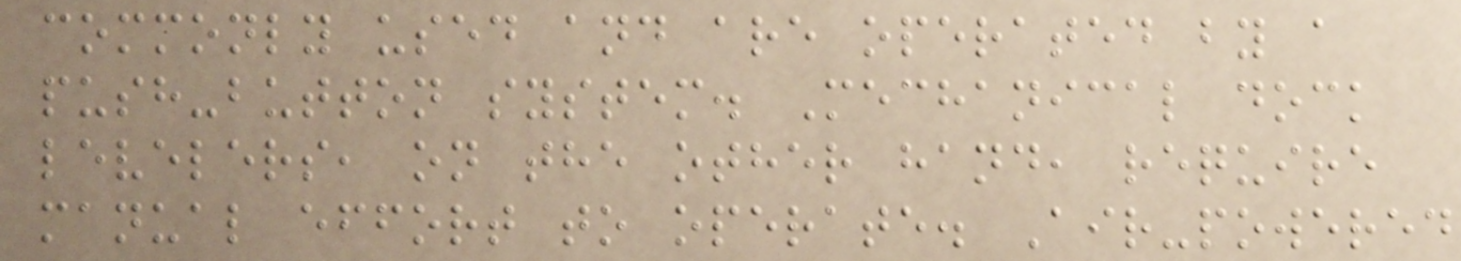commonly used and are operated by a
push-button system. Mechanical dock
levelers, on the other hand, require
manual effort to operate. Air-powered
